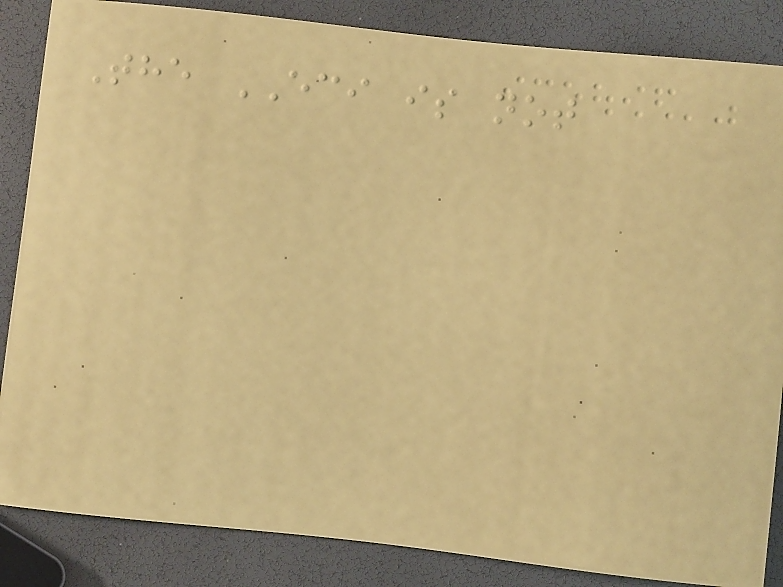The ECI is not
